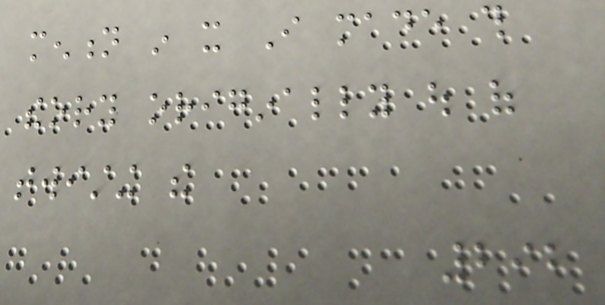mention in it I made this
theory originally out of
twisting the
292
